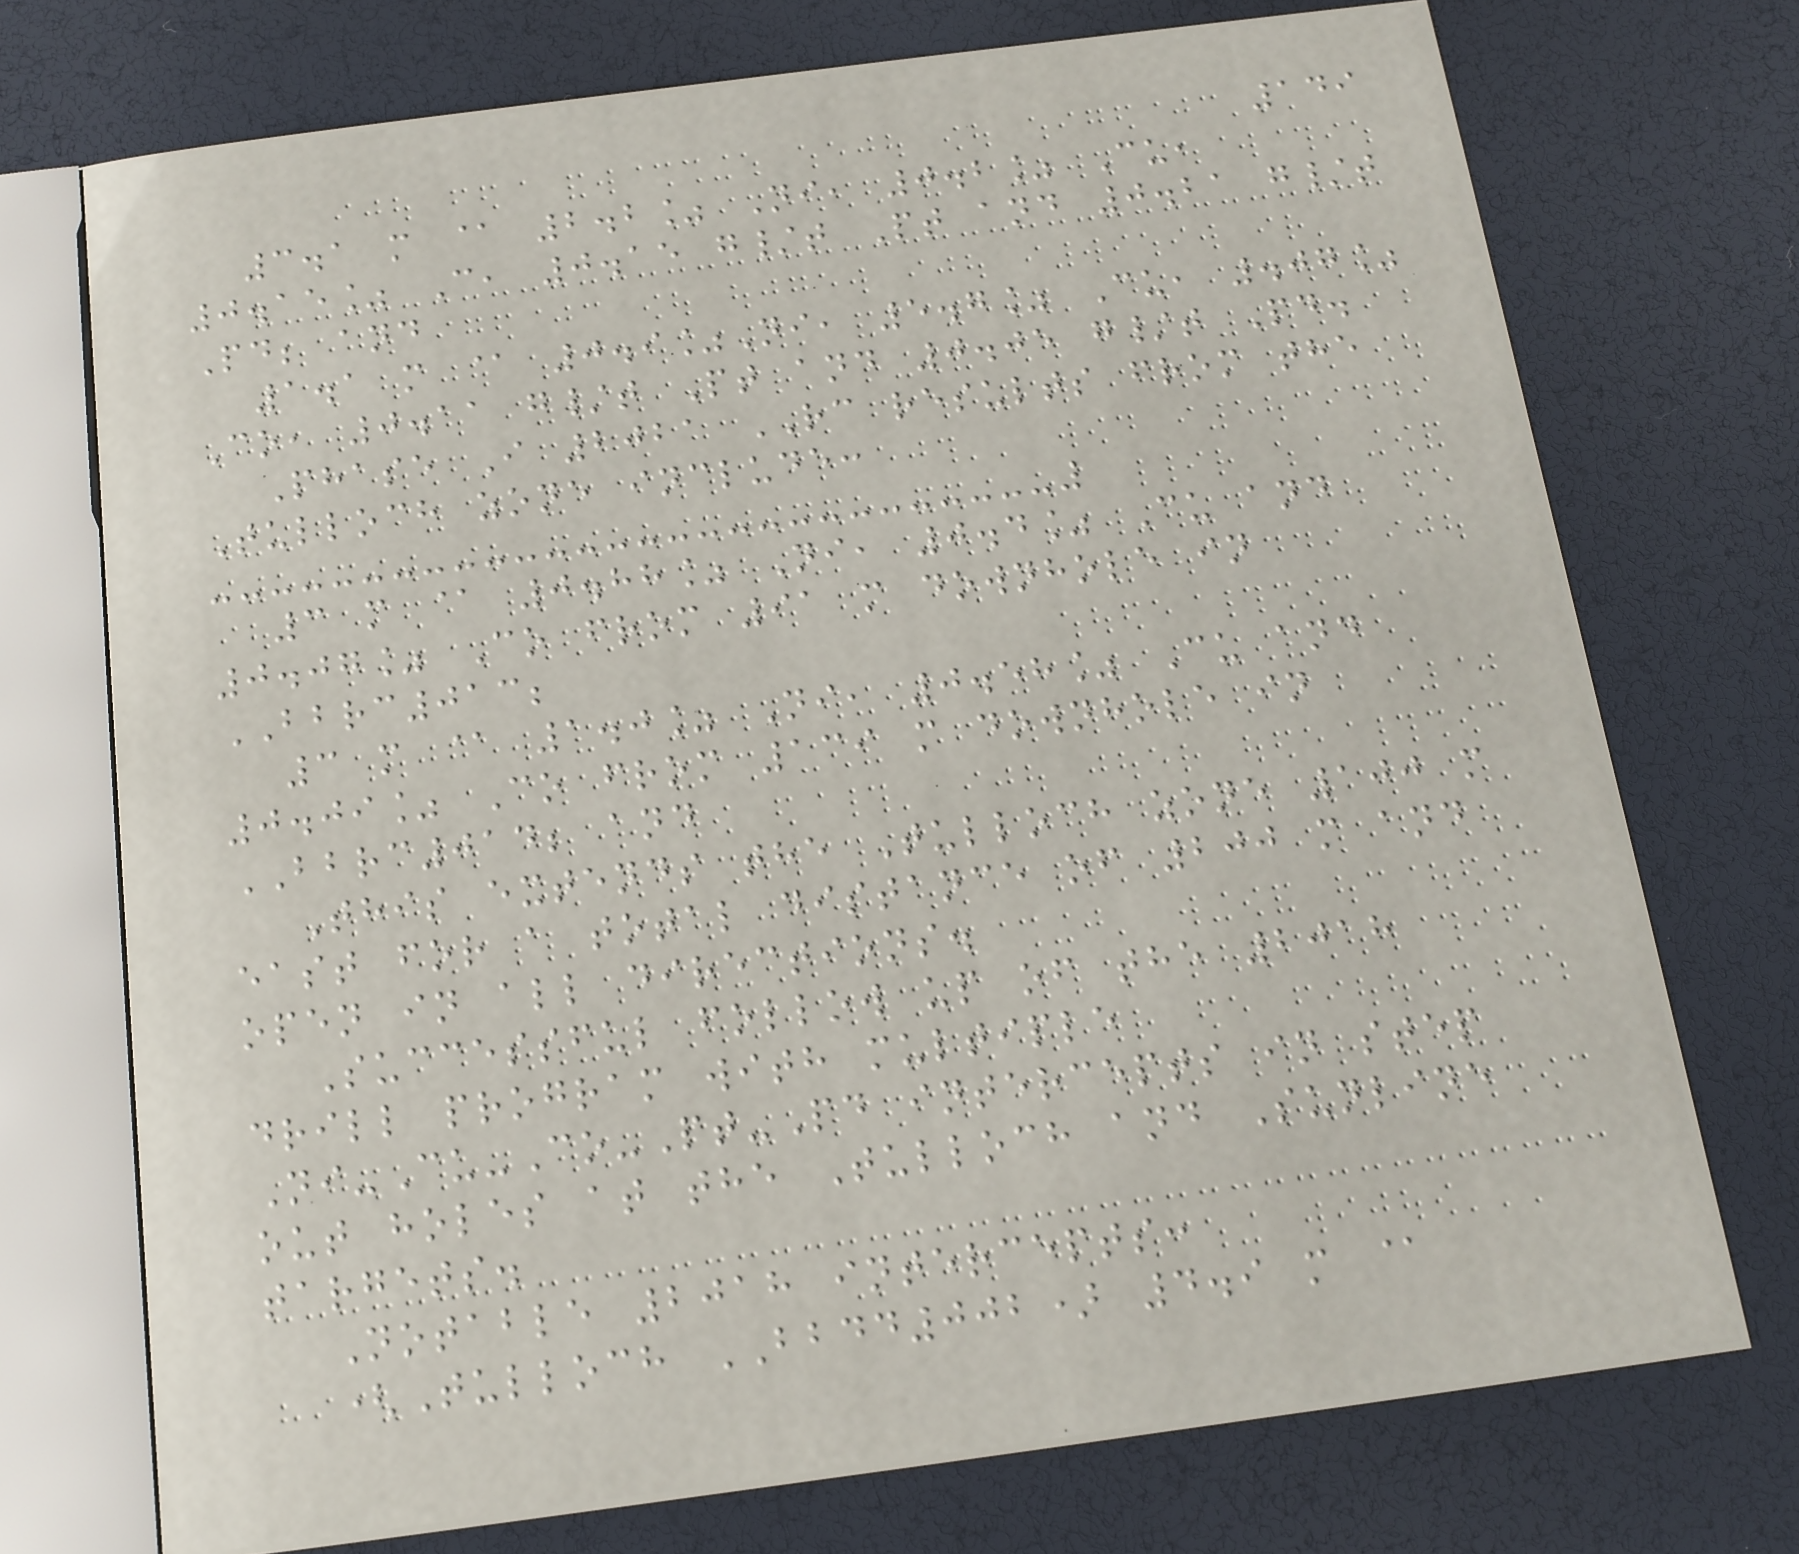149
3.1 m @ 2.2% Ni, 0.2% Cu,
0.15% C, 0.15 g/t Pt and 0.21 g/t
Pd; and
1.1 m @ 0.9%Ni, 5.7% Cu, .07%
Co, 0.11 g/t Pt and 0.05 g/t Pd.
Phase I 2021 RC results from the
Tulloch zone include:
3 m @ 0.88% Ni, 0.4% Cu and
0.07% Co from 91 m downhole in
BBRC013;
3 m @ 1.0% Ni, 0.58% Cu and
0.09% Co from 139 m downhole in
BBRC014; and
This extends the Tulloch zone 100 m
east for a total distance of 200 m and
open in all directions.
Successful follow up of the 2018
drill program with multiple
Ni-Cu-Co-Pt-Pd intercepts in step
out holes at the Tulloch and Sunline
targets.
Notable 2018 intercepts:
(Tulloch BBDD002) 4.9 m @
